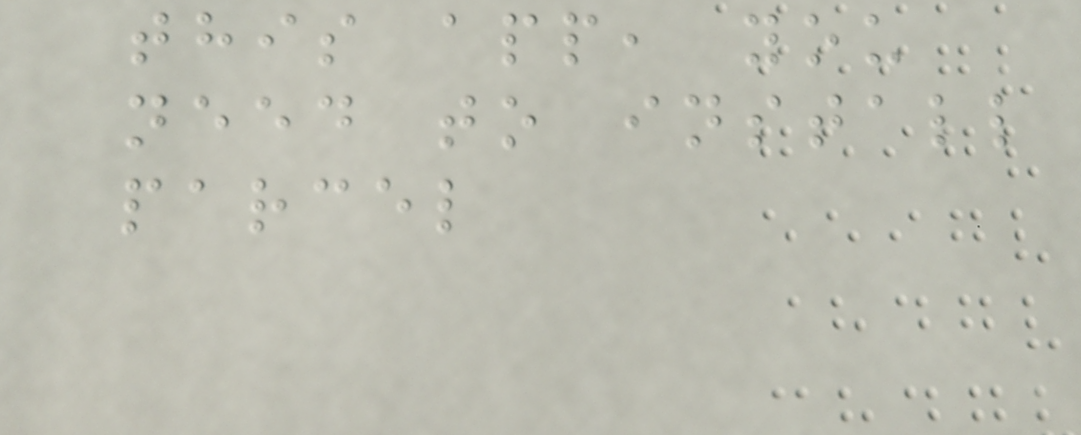this app, you
need to install
parcel
